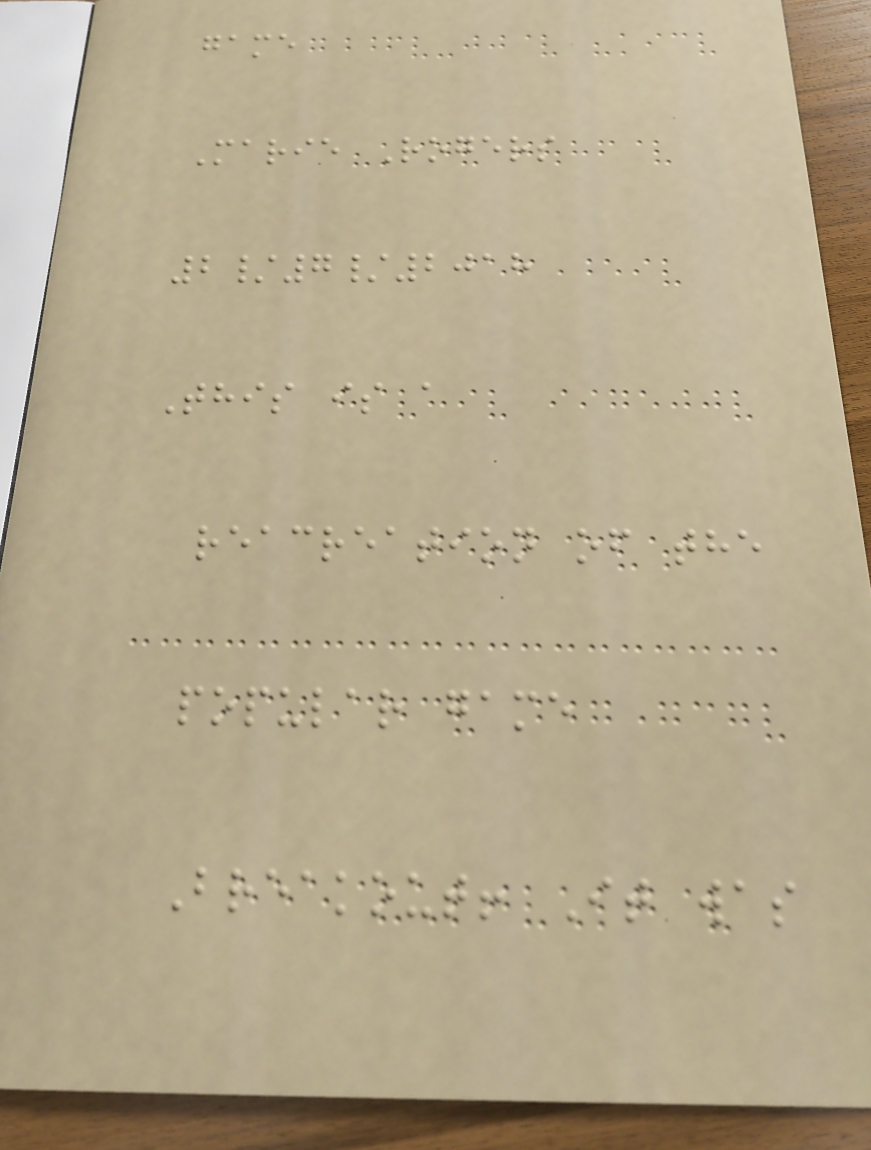game
Marie Rogers
2/7/2018
This is a
reacreation of the
popular game
Breakout! It was
